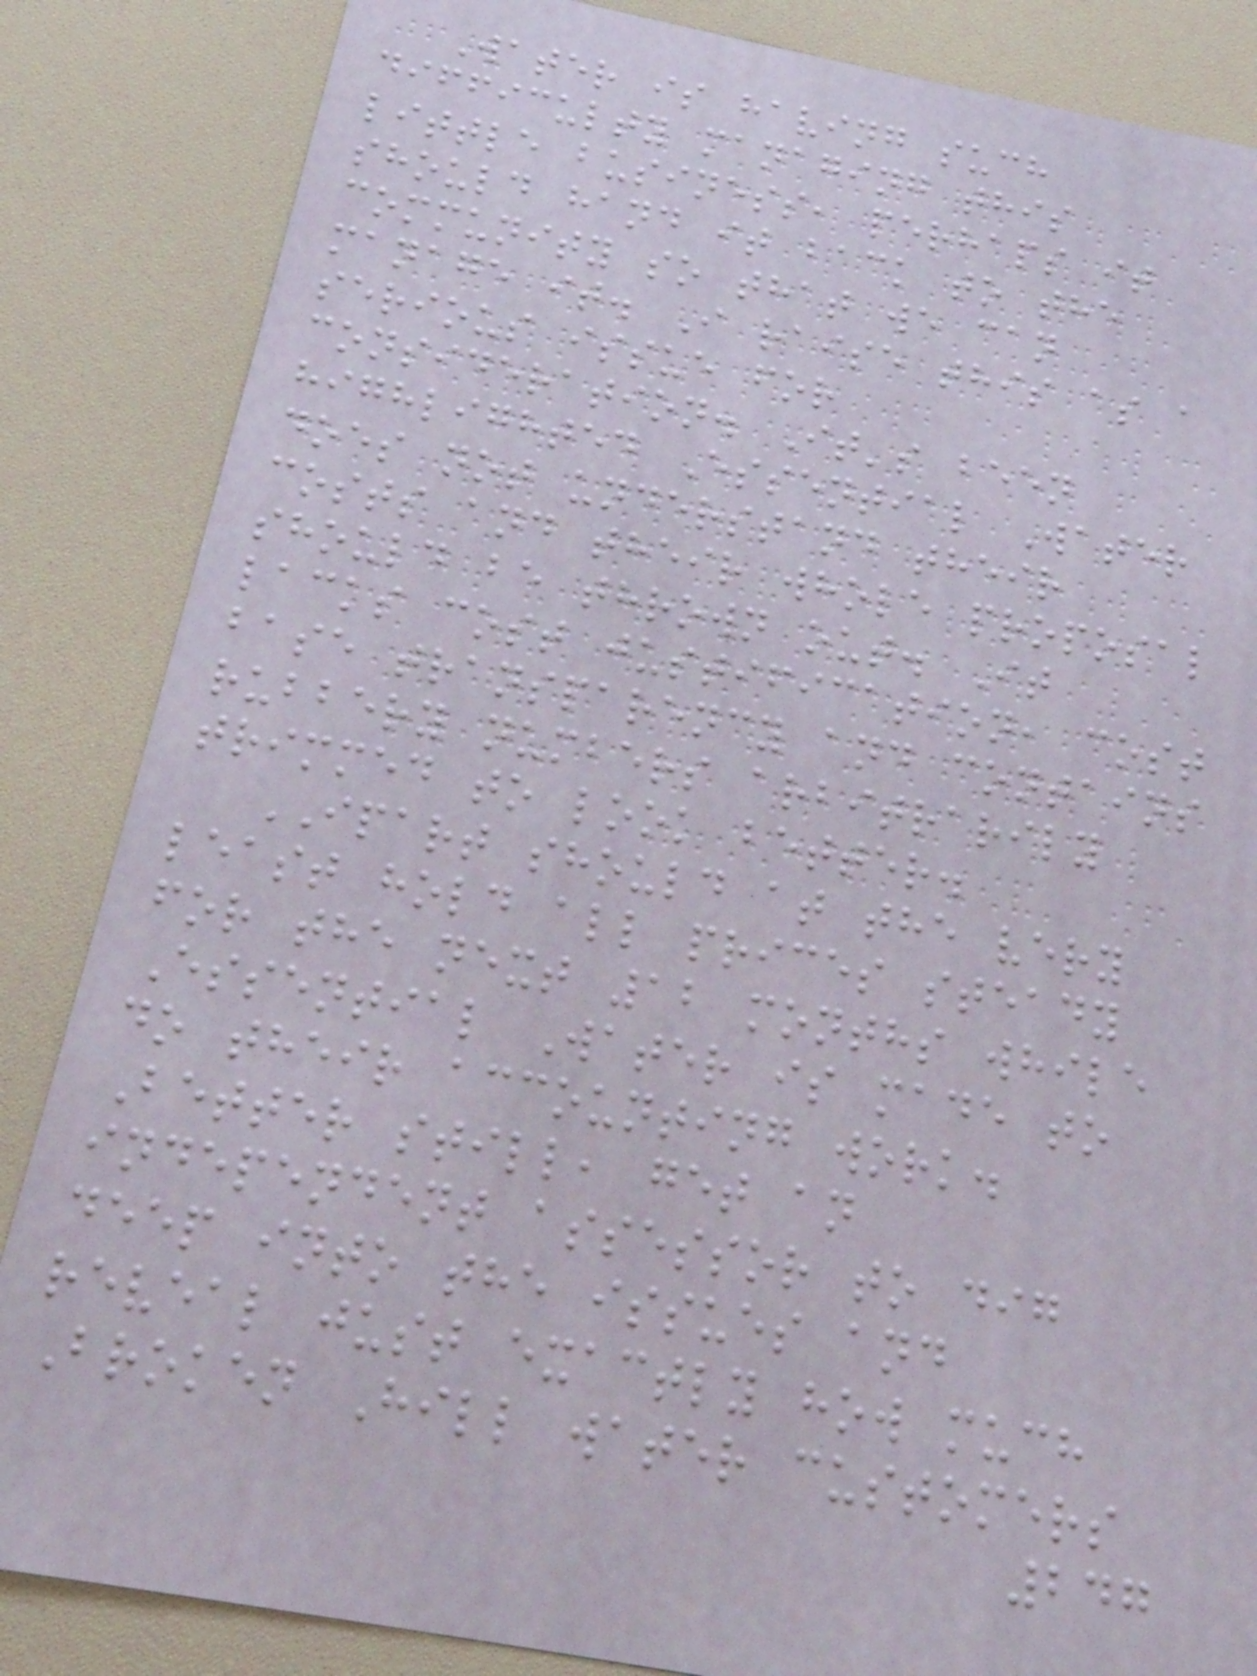Water is having such
difficulty managing this
little business, perhaps it
should hand it back to the
community so that we can
manage it. I raise this as a
serious issue for
consideration. It's been
highlighted Essential Water
does not understand their
costs and their whole proposal
should be thrown out. It
lacks cost justification, cost
base transparency and contains
rubbery numbers arbitrarily
trimmed to look better.
IPART should at the very
least hold all prices steady
for the next 12 months while
Essential Water is made to
do their accounting work.
Better still, get an
independent assessor to dig
deep into the issues and
reveal just exactly how much
Broken Hill water customers
247
